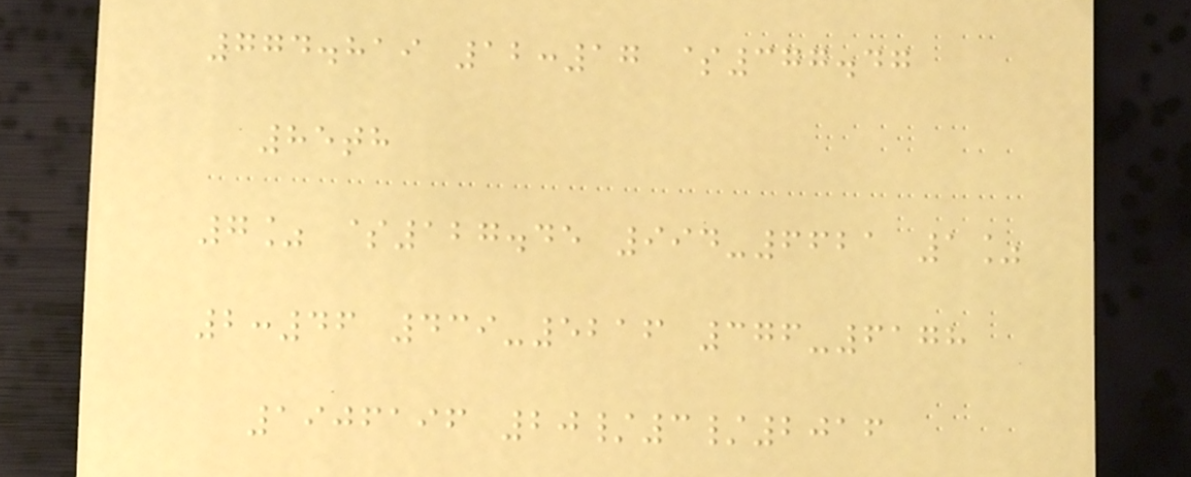774.819 12:17 $377.47
85th
7% $127.45 994-6621 1%
2:46 439-5216 376-6178
1906196 20/3/2016
